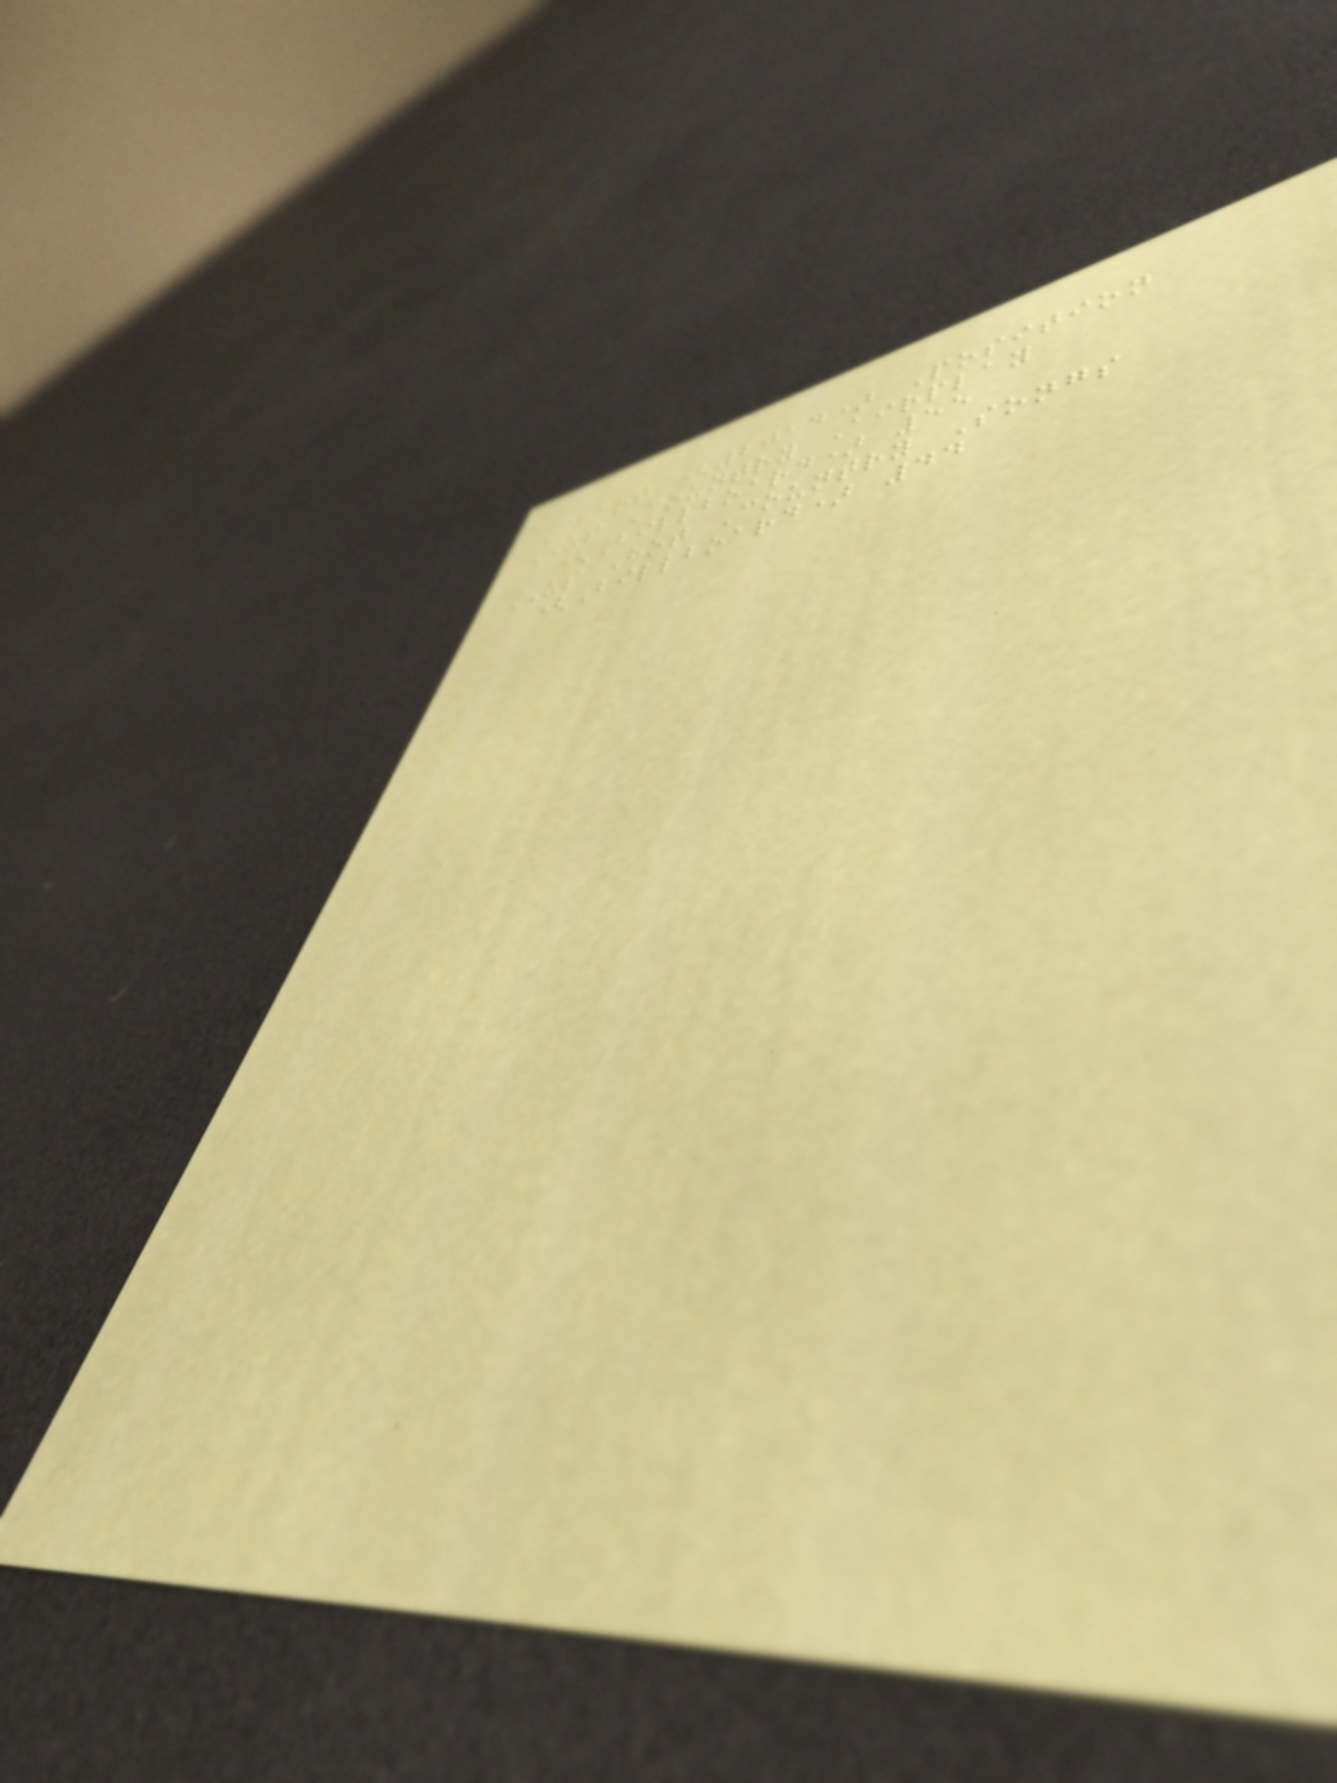Chart (2014) Position
US Country Airplay
(Billboard) 55
US Hot Country Songs
(Billboard) 44
